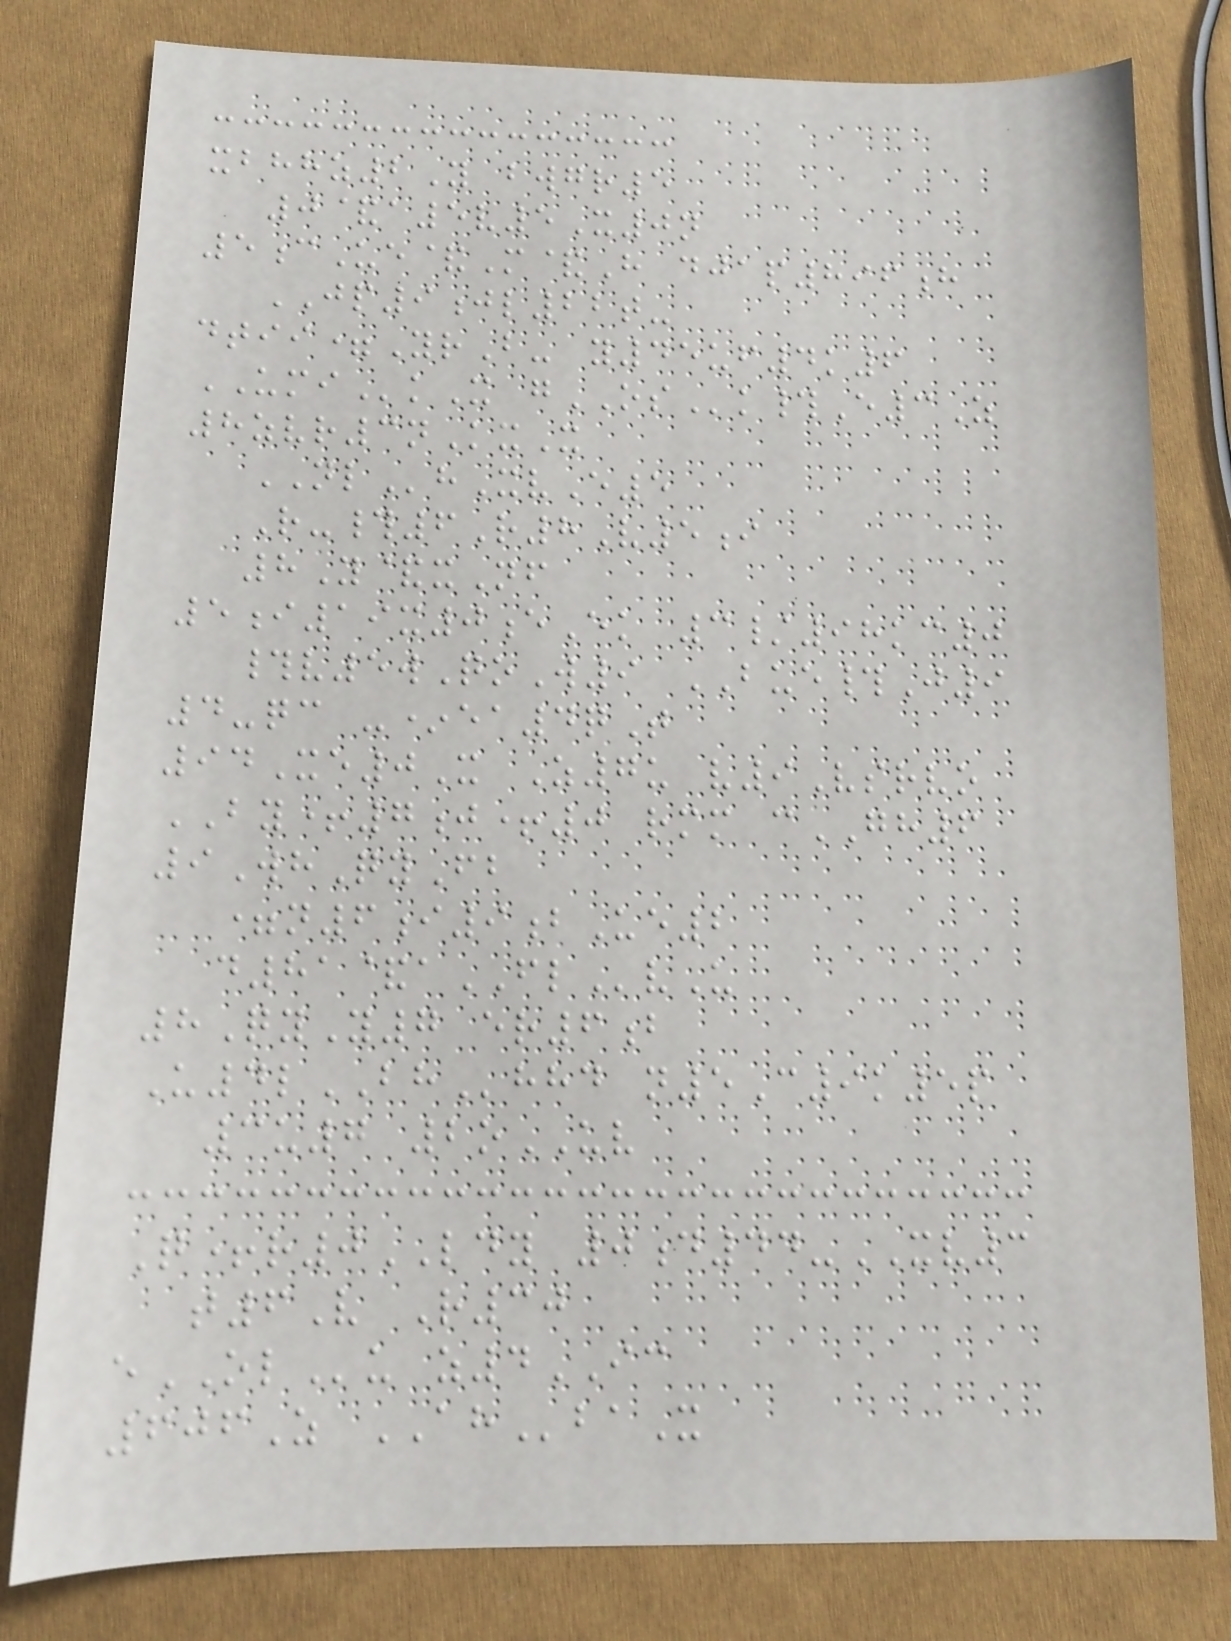xbhhz2Y bwgr5
0&a5v5X0n
5cUe&M&H djap896h
JP9jl22t-
dtii=YrB- y45uf4k6
UMIkX gOSk#E3Z
8zvr3nKxX
NLhXvE5
R-#6R8V5i
8Y&xNf
5i19x0eEk 3/98kc0
#v5wQoW9 BUE#J9
4-qc -*ea4qT
94Xe0X Z7u v9Vsrvo
BY+7j+0 rmm cGH6
9WhQyFb
=n6i9bUe2
d81&aFLvU
8QyY7 er6b
U4lBHhhd n5C9k5p
3u7 2oUV
Q+r0LDY 0d44-XV3
t6V R30
eOLu z4IC
606Z AHbaX
